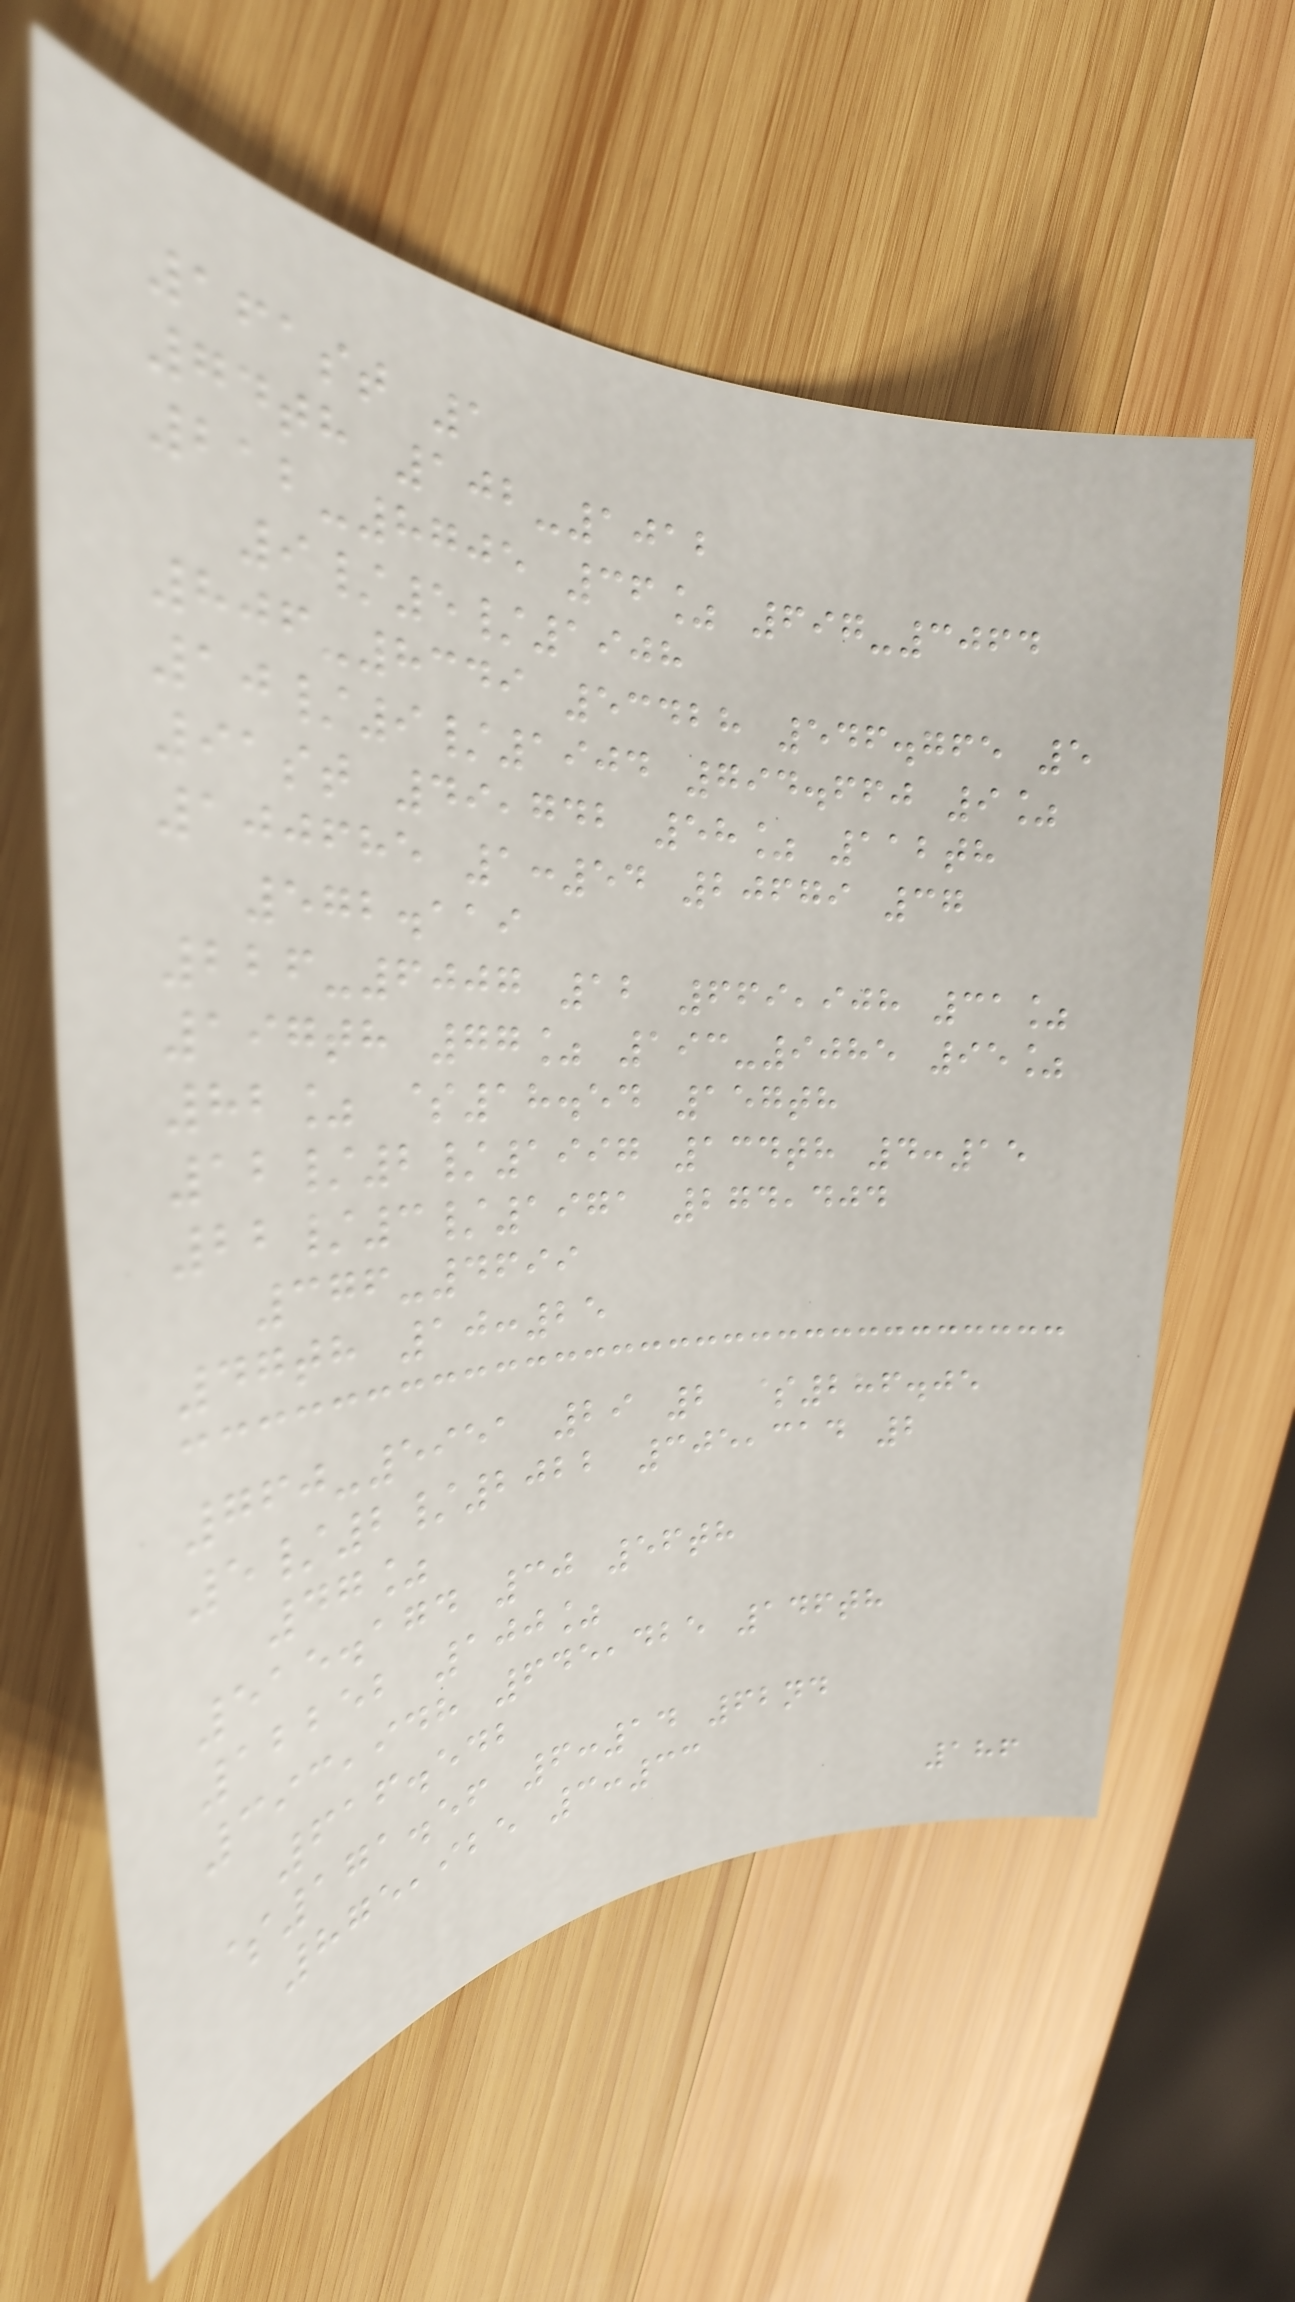161st 1
74th 102-1012
212-8705 36% 697-3064
9/5/1908
806-8349 53428 546.765 5
10/9/1904 794.660 9%
91st 49,742 58% 112th
100685 1:54 20679 37
572.119
226-6007 12 669,908 31%
197th 77% 193-9085 95%
82% $18.54 157th
12/2/1997 134th 4:15
22/3/1971 274,404
376-4699
47th 10:25
760-5951 29 2 $286.05
5/2/2022 305,314 2
47%
515.174 30 56th
12252 100%
393,948 645,425 146th
616.542
$171.56 6:14 62nd
875,925 3:33
186
